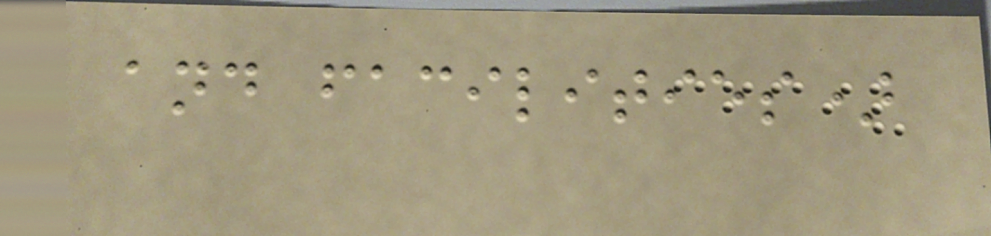and facilities)
